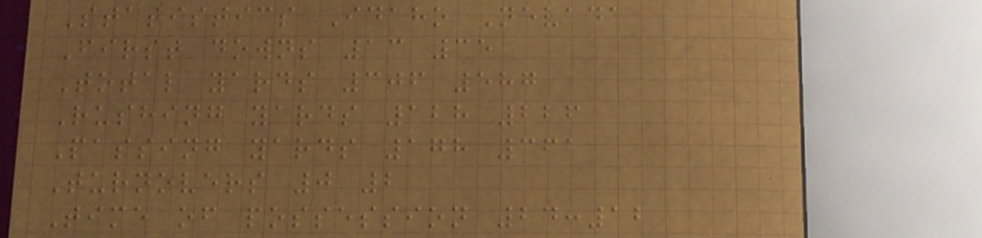Statistics Idaho Nevada
First downs 13 35
Total yards 306 587
Rushing yards 128 226
Passing yards 178 361
Turnovers 0 2
Time of possession 24:12
